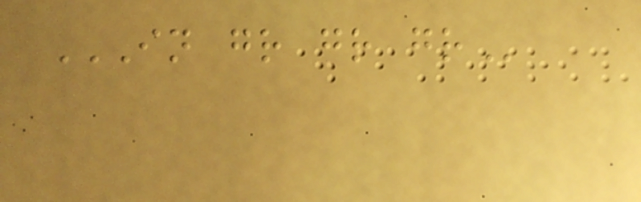IN GR GR GR
